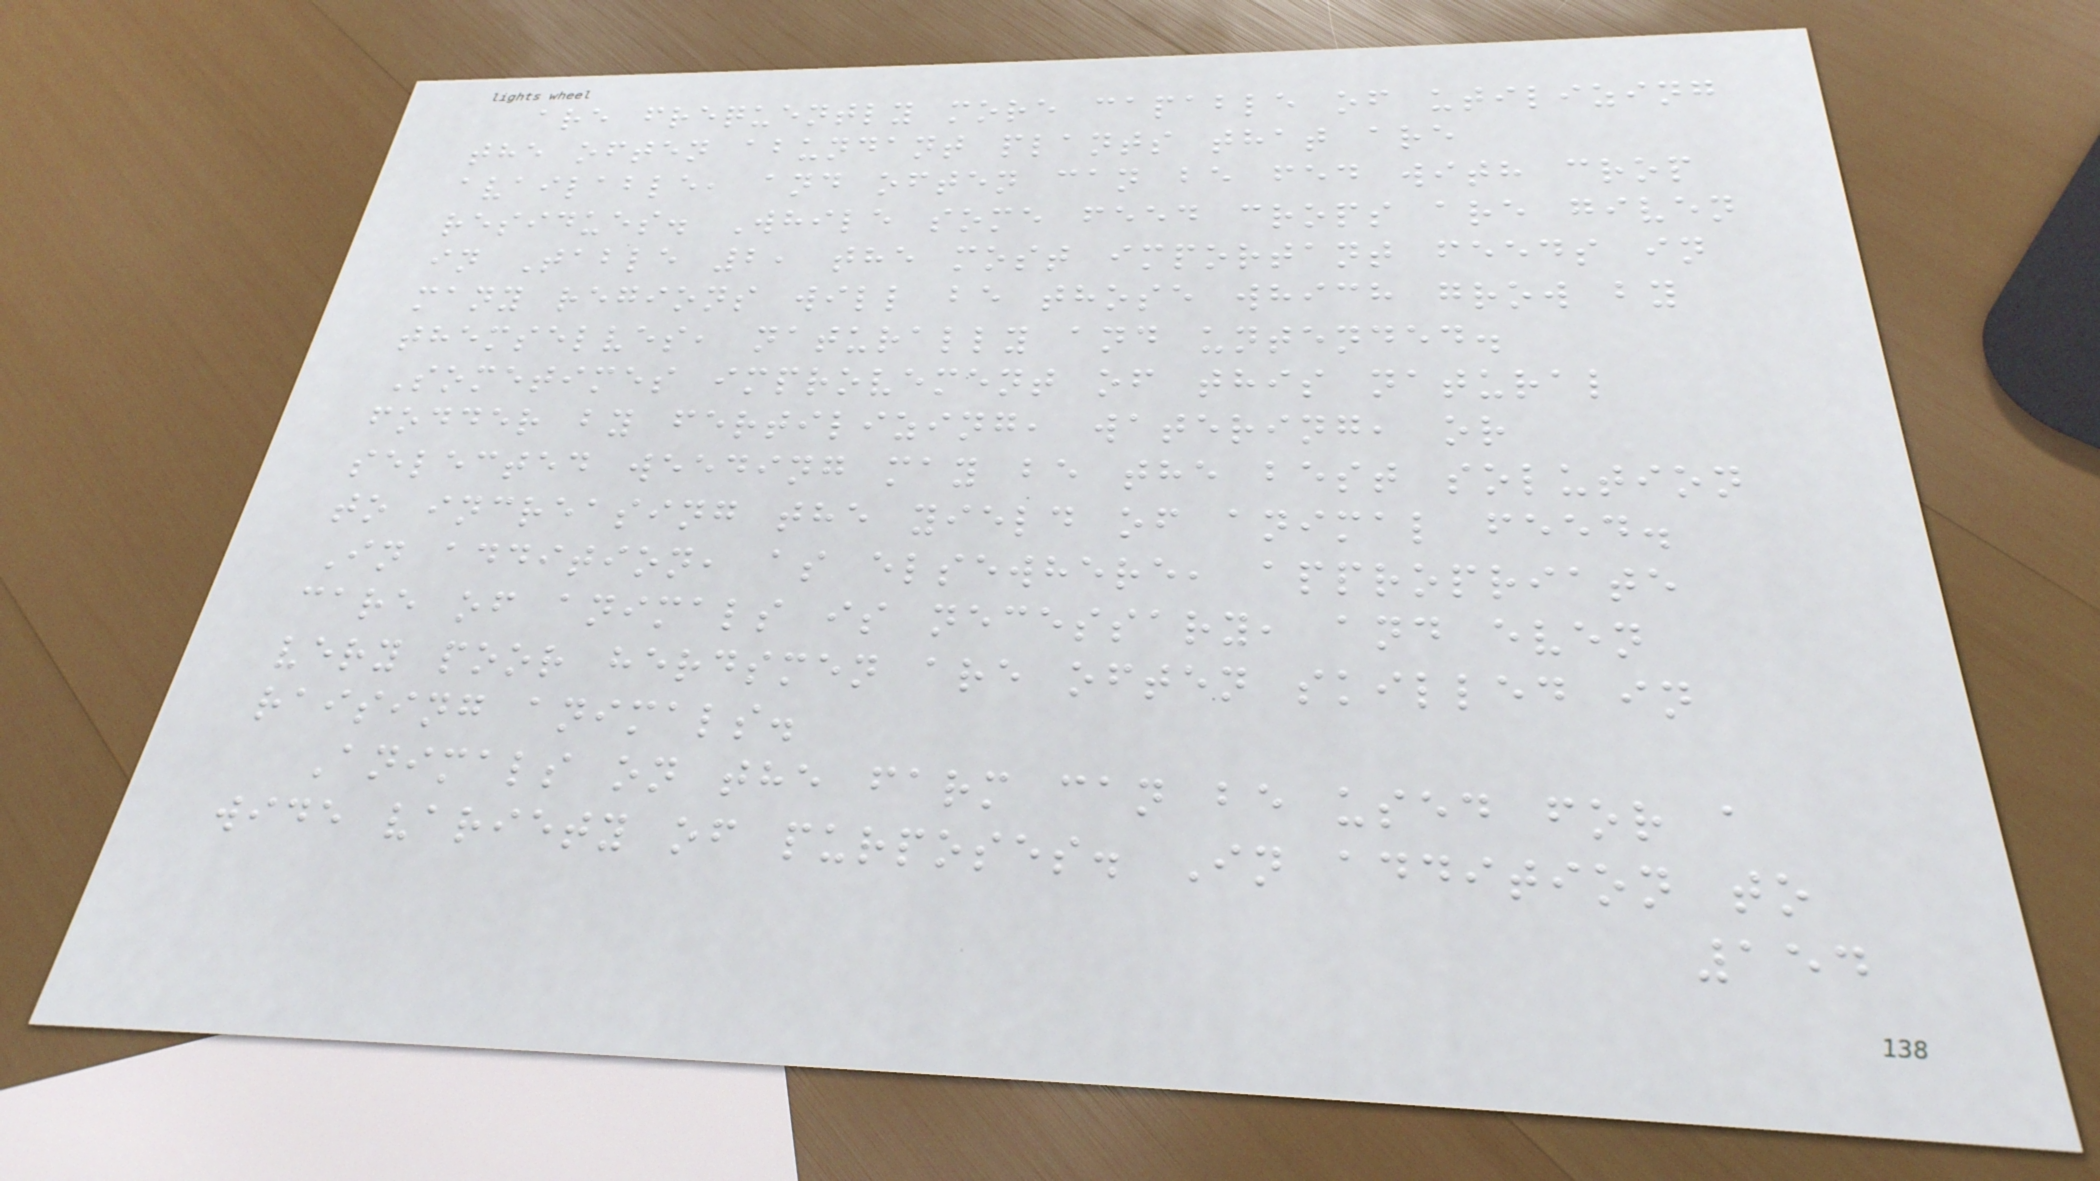are frequently more capable of utilizing
the often abundant plants that are
available, and often can be fed with crop
residues. While some feed crops are given
in Table 2, the most important feeds in
many regions will be those which grow by
themselves, naturally and untended.
Sometimes improvement of this natural
fodder by fertilizing, watering, or
selected weeding may be the best solution
to increasing the yield of animal feed.
In addition, as elsewhere, appropriate
care of animals is necessary, and even
very poor herdsmen are often skilled in
raising animals.
Animals on the farm can be used for a
wide variety of purposes. In addition to
154
